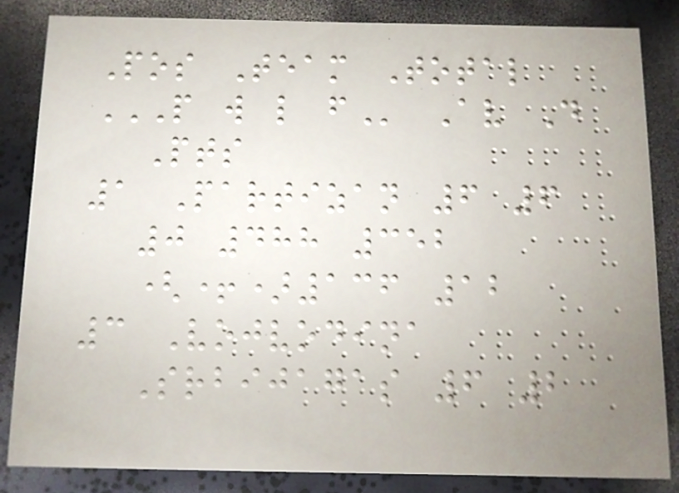Pos Team Total
P W L F Av D
Pts
1 Partizan 6 6
0 488 352
(+)136 12
3 Vojvodina
Srbijagas 6 2
